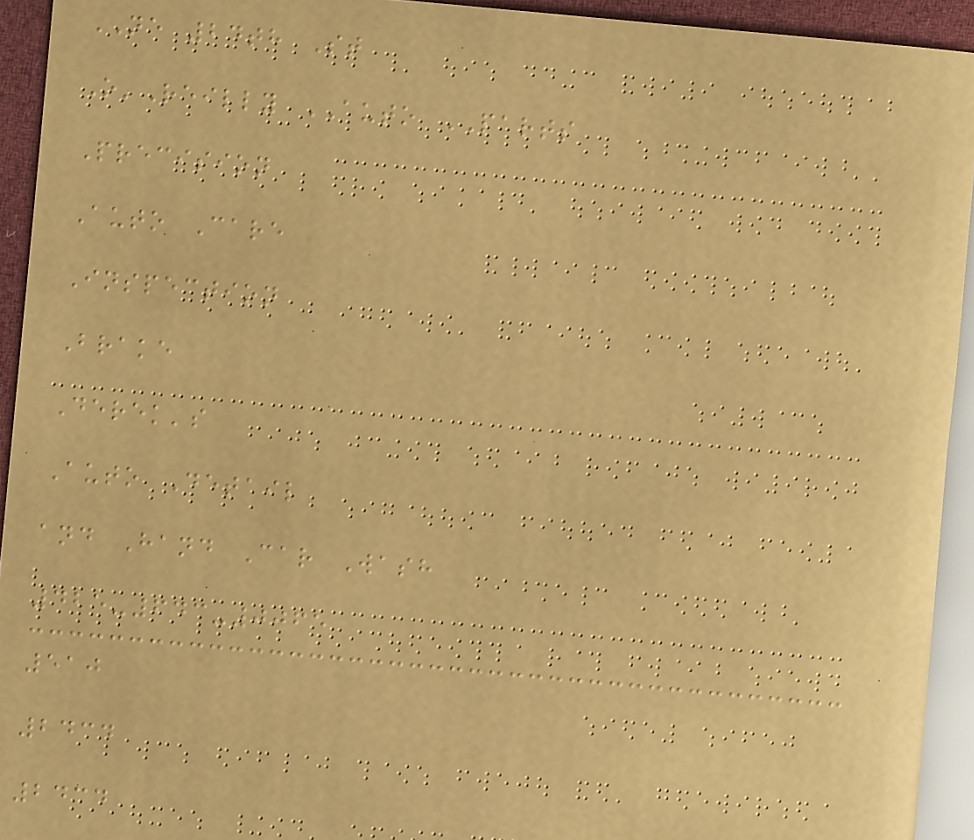NE 24th St
O'Reilly AUTO PARTS
Precision
Auto Care
Inspection
Brake
Derek's
Auto Detail
and Hand Car Wash
425-643-0065
510
2434
2434
